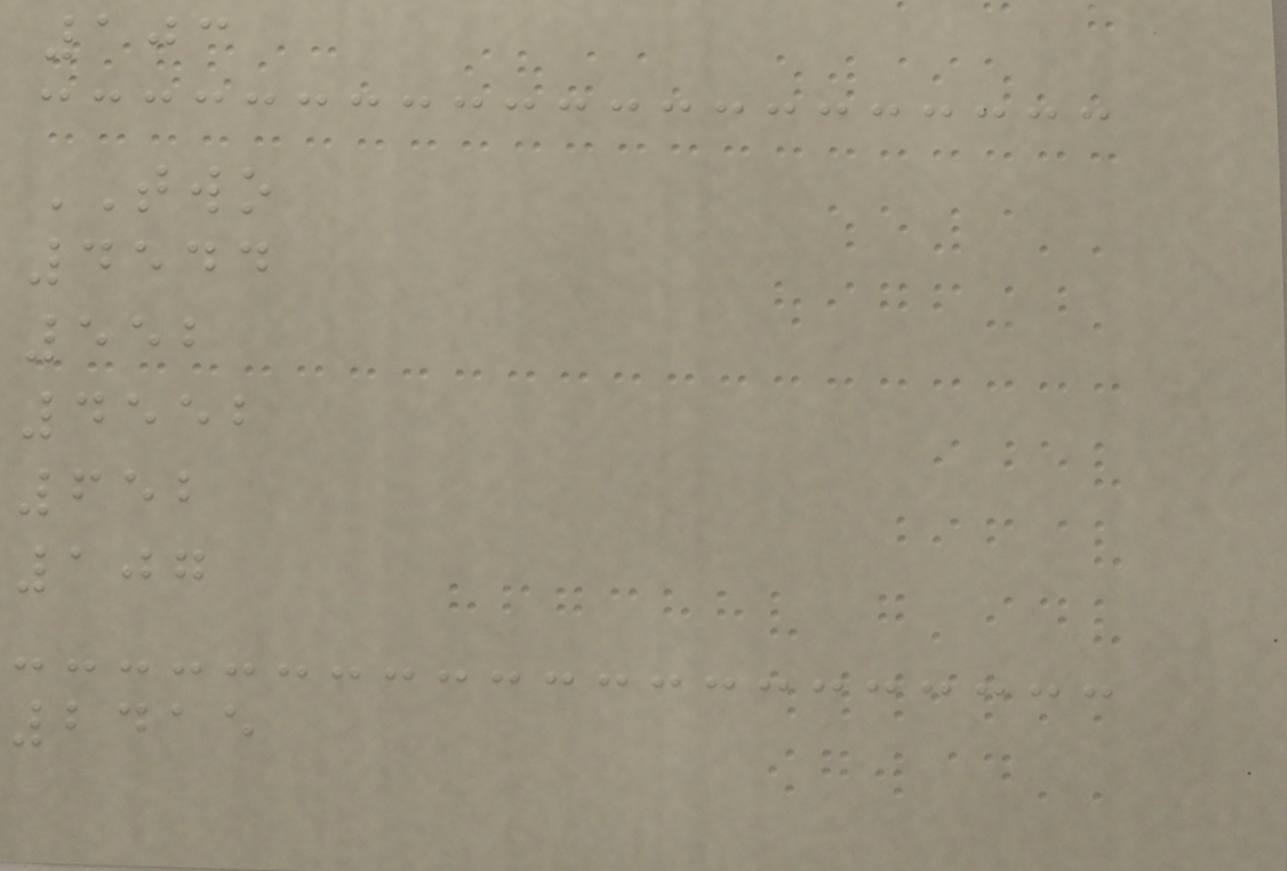103
TWO
4544
552
4552
652
107
2415
